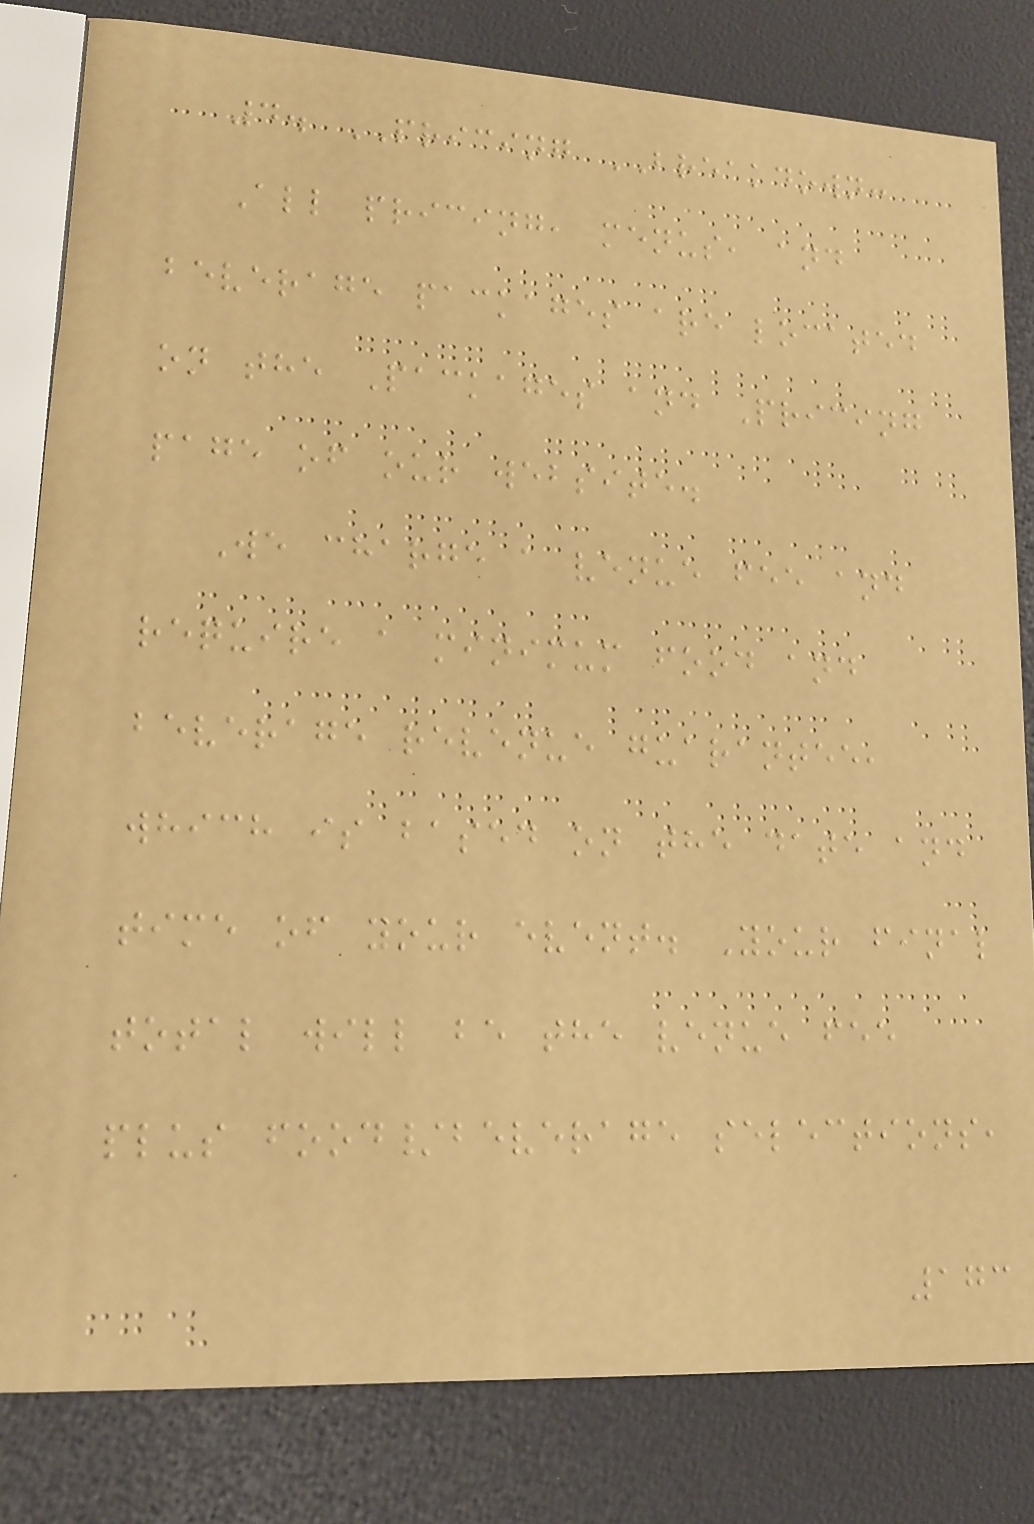4. PRICING BREAKDOWN:
All pricing, menus, and
beverage packages are located
on the Packages and Pricing
page of our website.
We charge a venue fee and
require a minimum food and
beverage revenue guarantee,
which is based on the date and
time of your event. Your final
total will be the venue fee
plus food/beverage selections,
173
